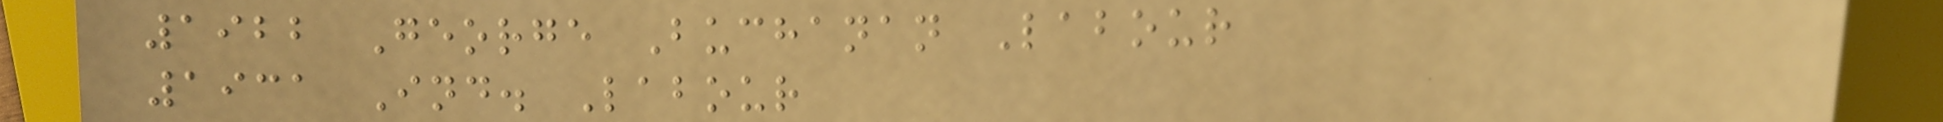1922 George Buchanan Labour
1931 Ind. Labour
